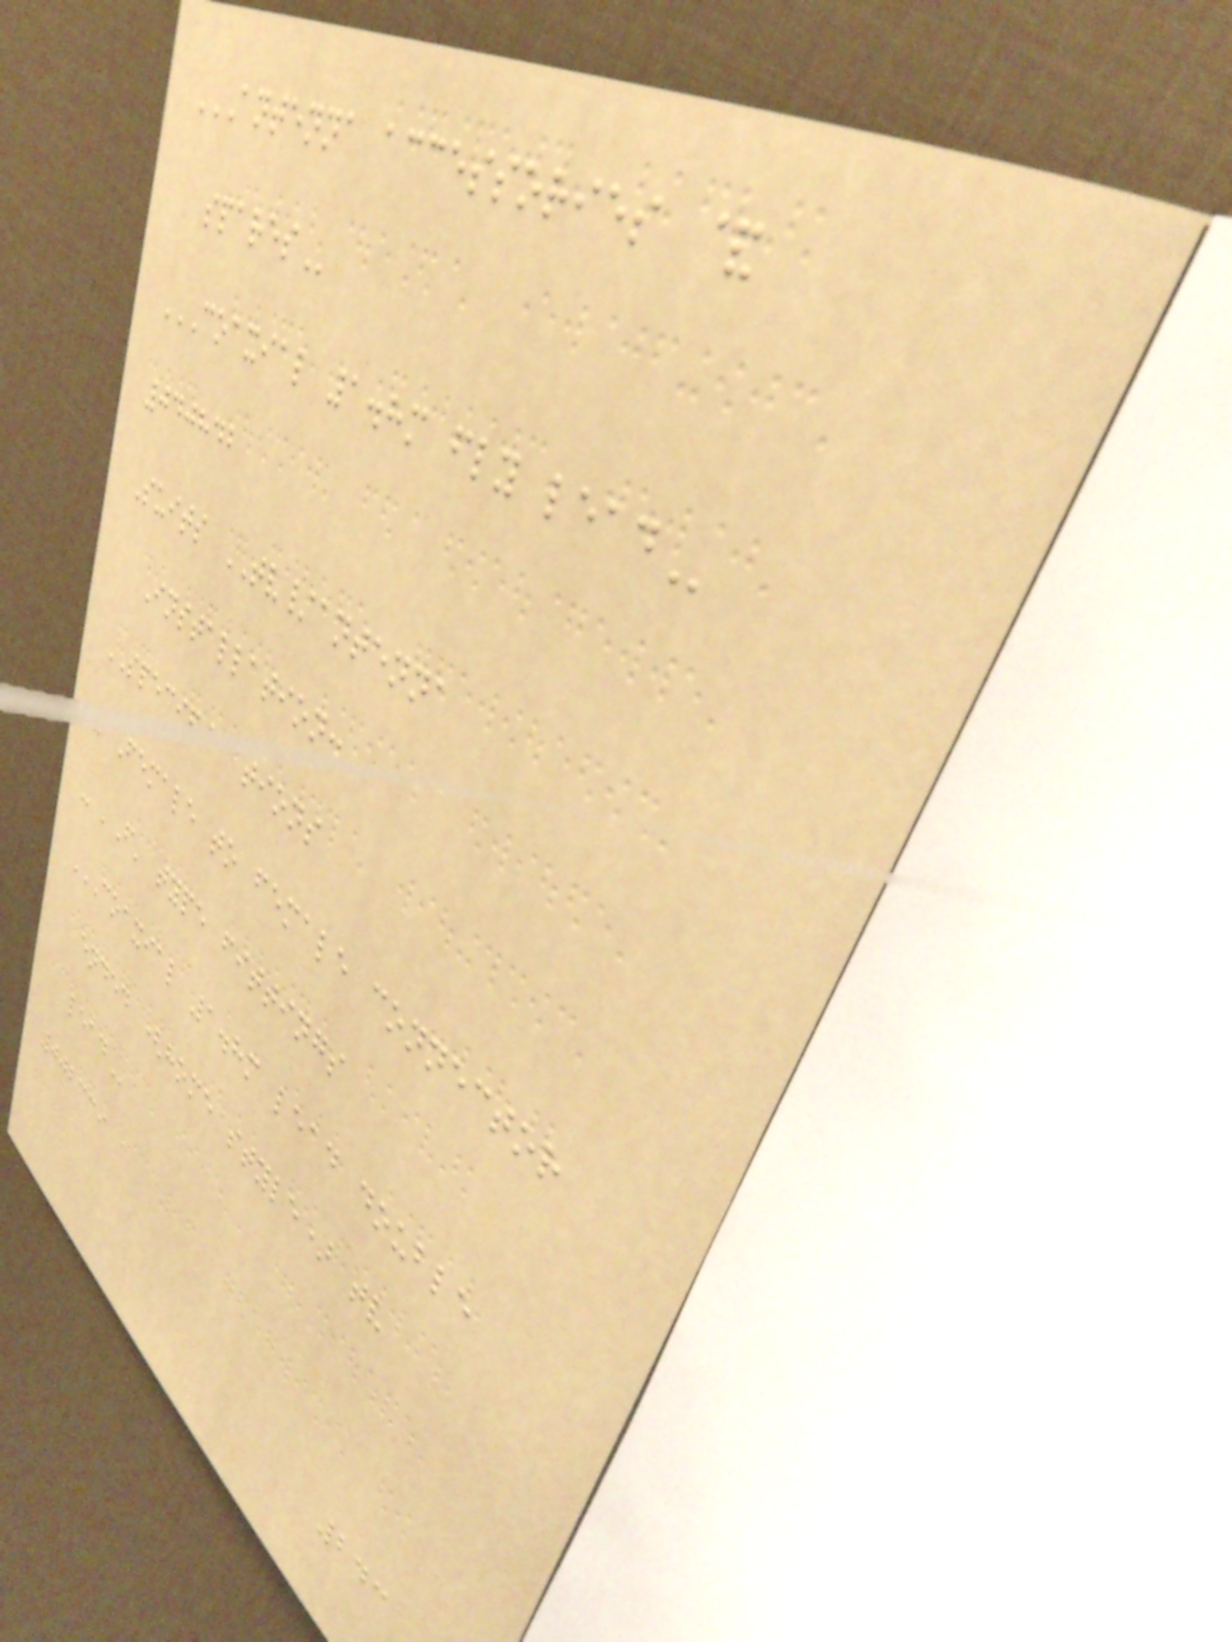ANTENNA ACCESSORIES &
SPARES
COAXIAL 1.8M FLY LEAD
040842
Suits TV/antenna
Installation.
SPECIFICATIONS
- Female to female connector
- 'F' type fittings
COAXIAL 1.8M LEAD DOUBLE
ENDED (HOME STYLE) TV
LEAD
002339
243
